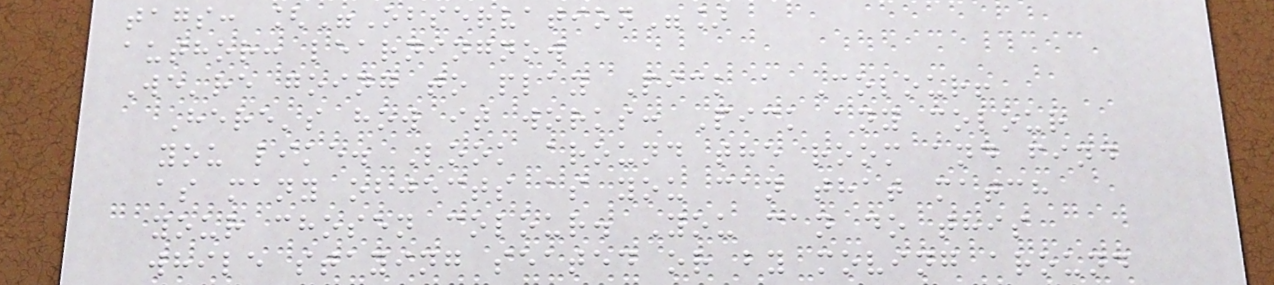tags: ["Observation"]
author: learningnow
We're going to play Pick a Colour!
Here's how it works: Pick any colour
you like. Look around the room and find
as many objects as you can that match
your chosen colour. You can do this
while staying seated or by moving around
